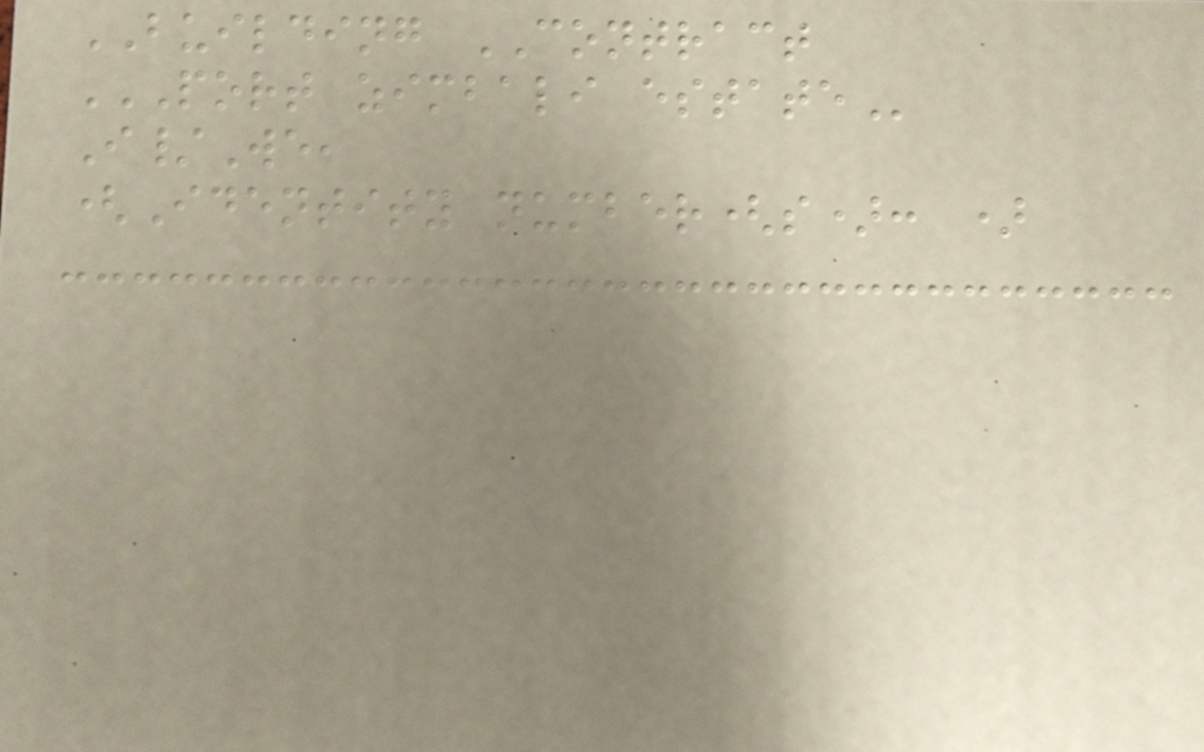BUILDING CONTRACT
PORT ZIMBALI ESTATE
I/We,
(Identity number(s): )
